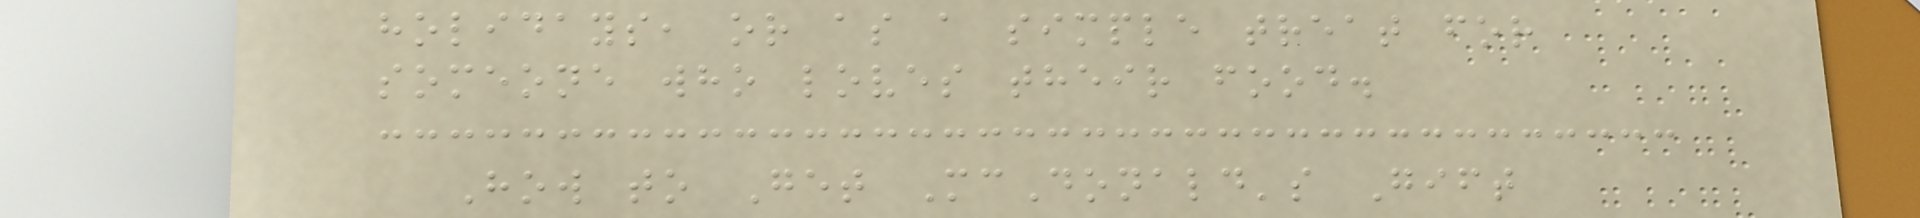holidays, or as a simple treat for
someone who loves their food.
How to Get McDonald's Gift
